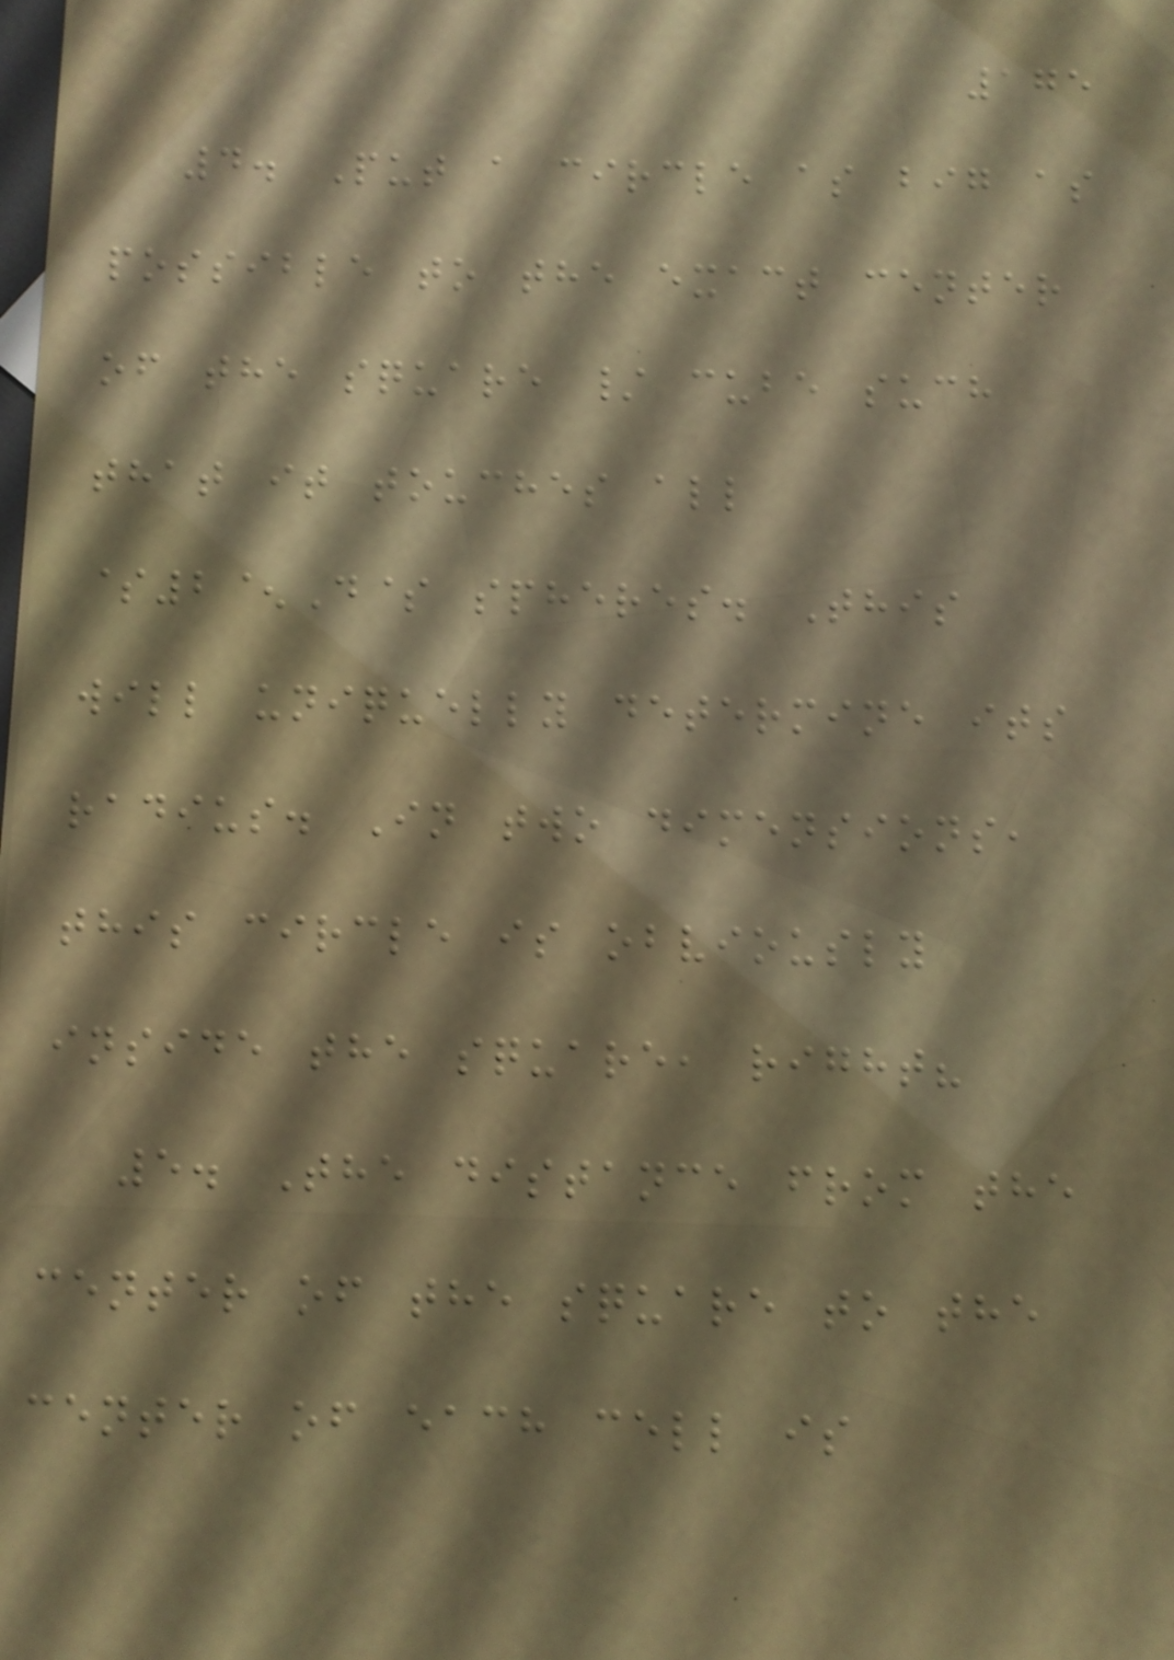175
4. Put a circle as big as
possible to the exact center
of the square / cube such
that it touches all
$2^D$ spheres. This
will uniquelly determine its
radius. In two dimensions,
this circle is obviously
inside the square, right?
5. The distance from the
center of the square to the
center of each cell is
